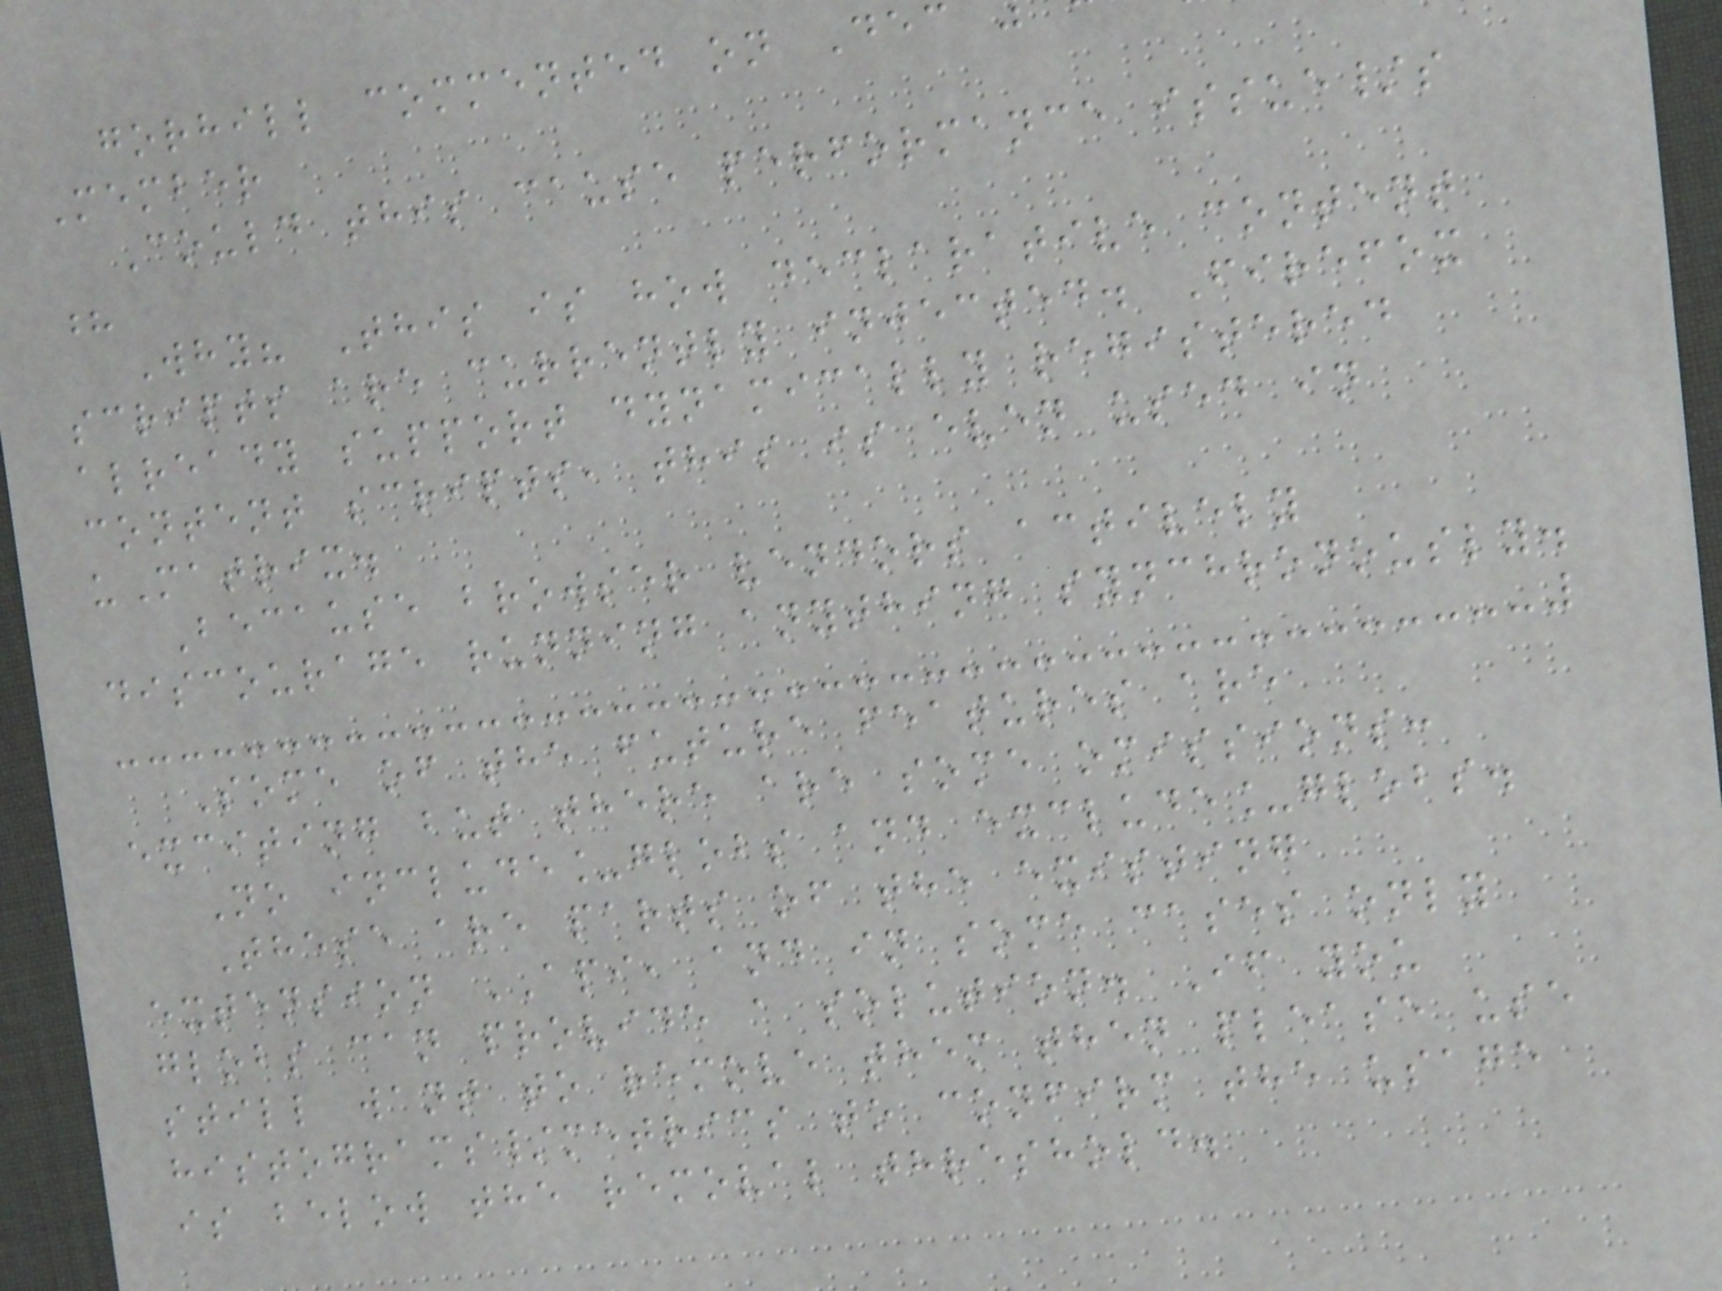gorhill commented on Dec
Member
Could this cause performance issue/s
?
Why? This is how declarative content
scripts are currently injected. Firefox
already support dynamically registered
content scripts, this is even used in
uMatrix.
Because browser vendors actively
discourage running anything synchronously.
Some of the future features are
exciting but there are some omissions:
No include_globs and exclude_globs.
These are parts of the existing
extension API, and in some cases only
globs can provide a solution. If you
still want to remove them then please use
histograms/metrics to confirm the usage
is below the removal threshold.
